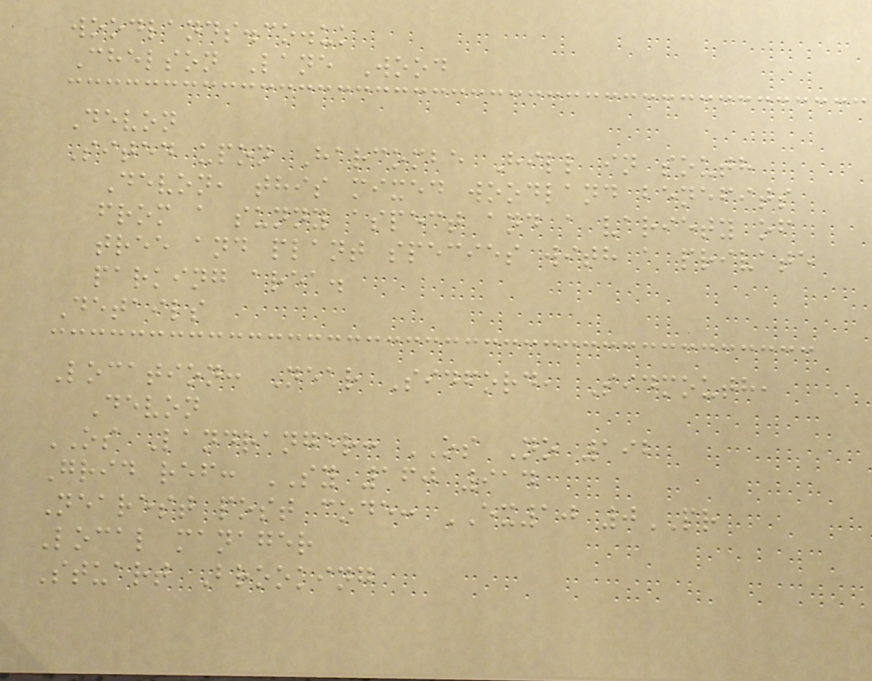woodlands.co.uk
Chelson Lane Wood
Devon
Sited upon Harcombe Hill in south
Devon, this mixed woodland benefits
from a sunny aspect and a variety of
tree and plant species with a private
parking area.
Details
Location: Near Sidford, Sidmouth,
Devon
OS Landranger: OS No 192
Grid ref: SY 160 914
Nearest post code: EX10 0PR
Local manager
Stuart Brooking
